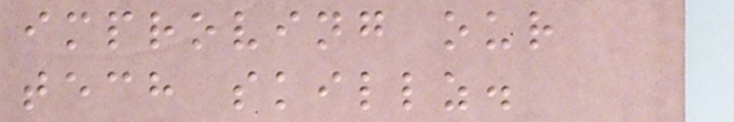improving our
tech skillz.
